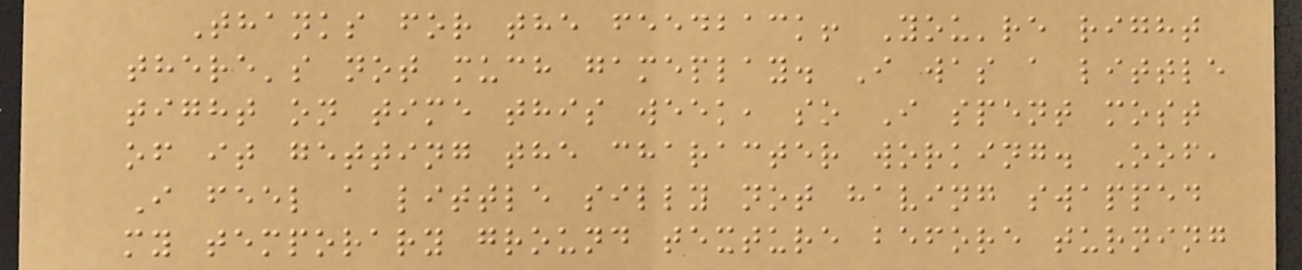Thanks for the feedback! You're right
there's not much gameplay. I was a little
tight on time this week, so I spent most
of it getting the character working. Oof,
I feel a little silly not having swapped
my temporary ground texture before turning
